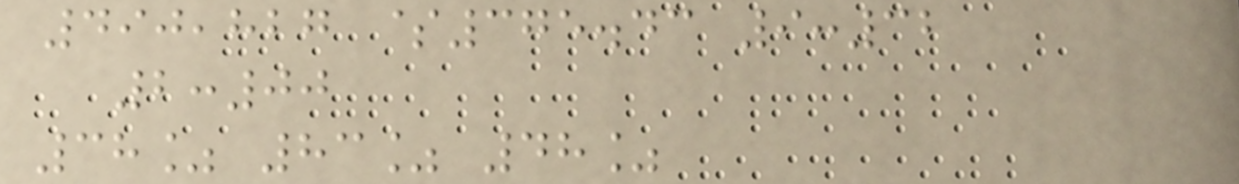490,827 $375.43 9:32
2:00
38% 83% 48%
